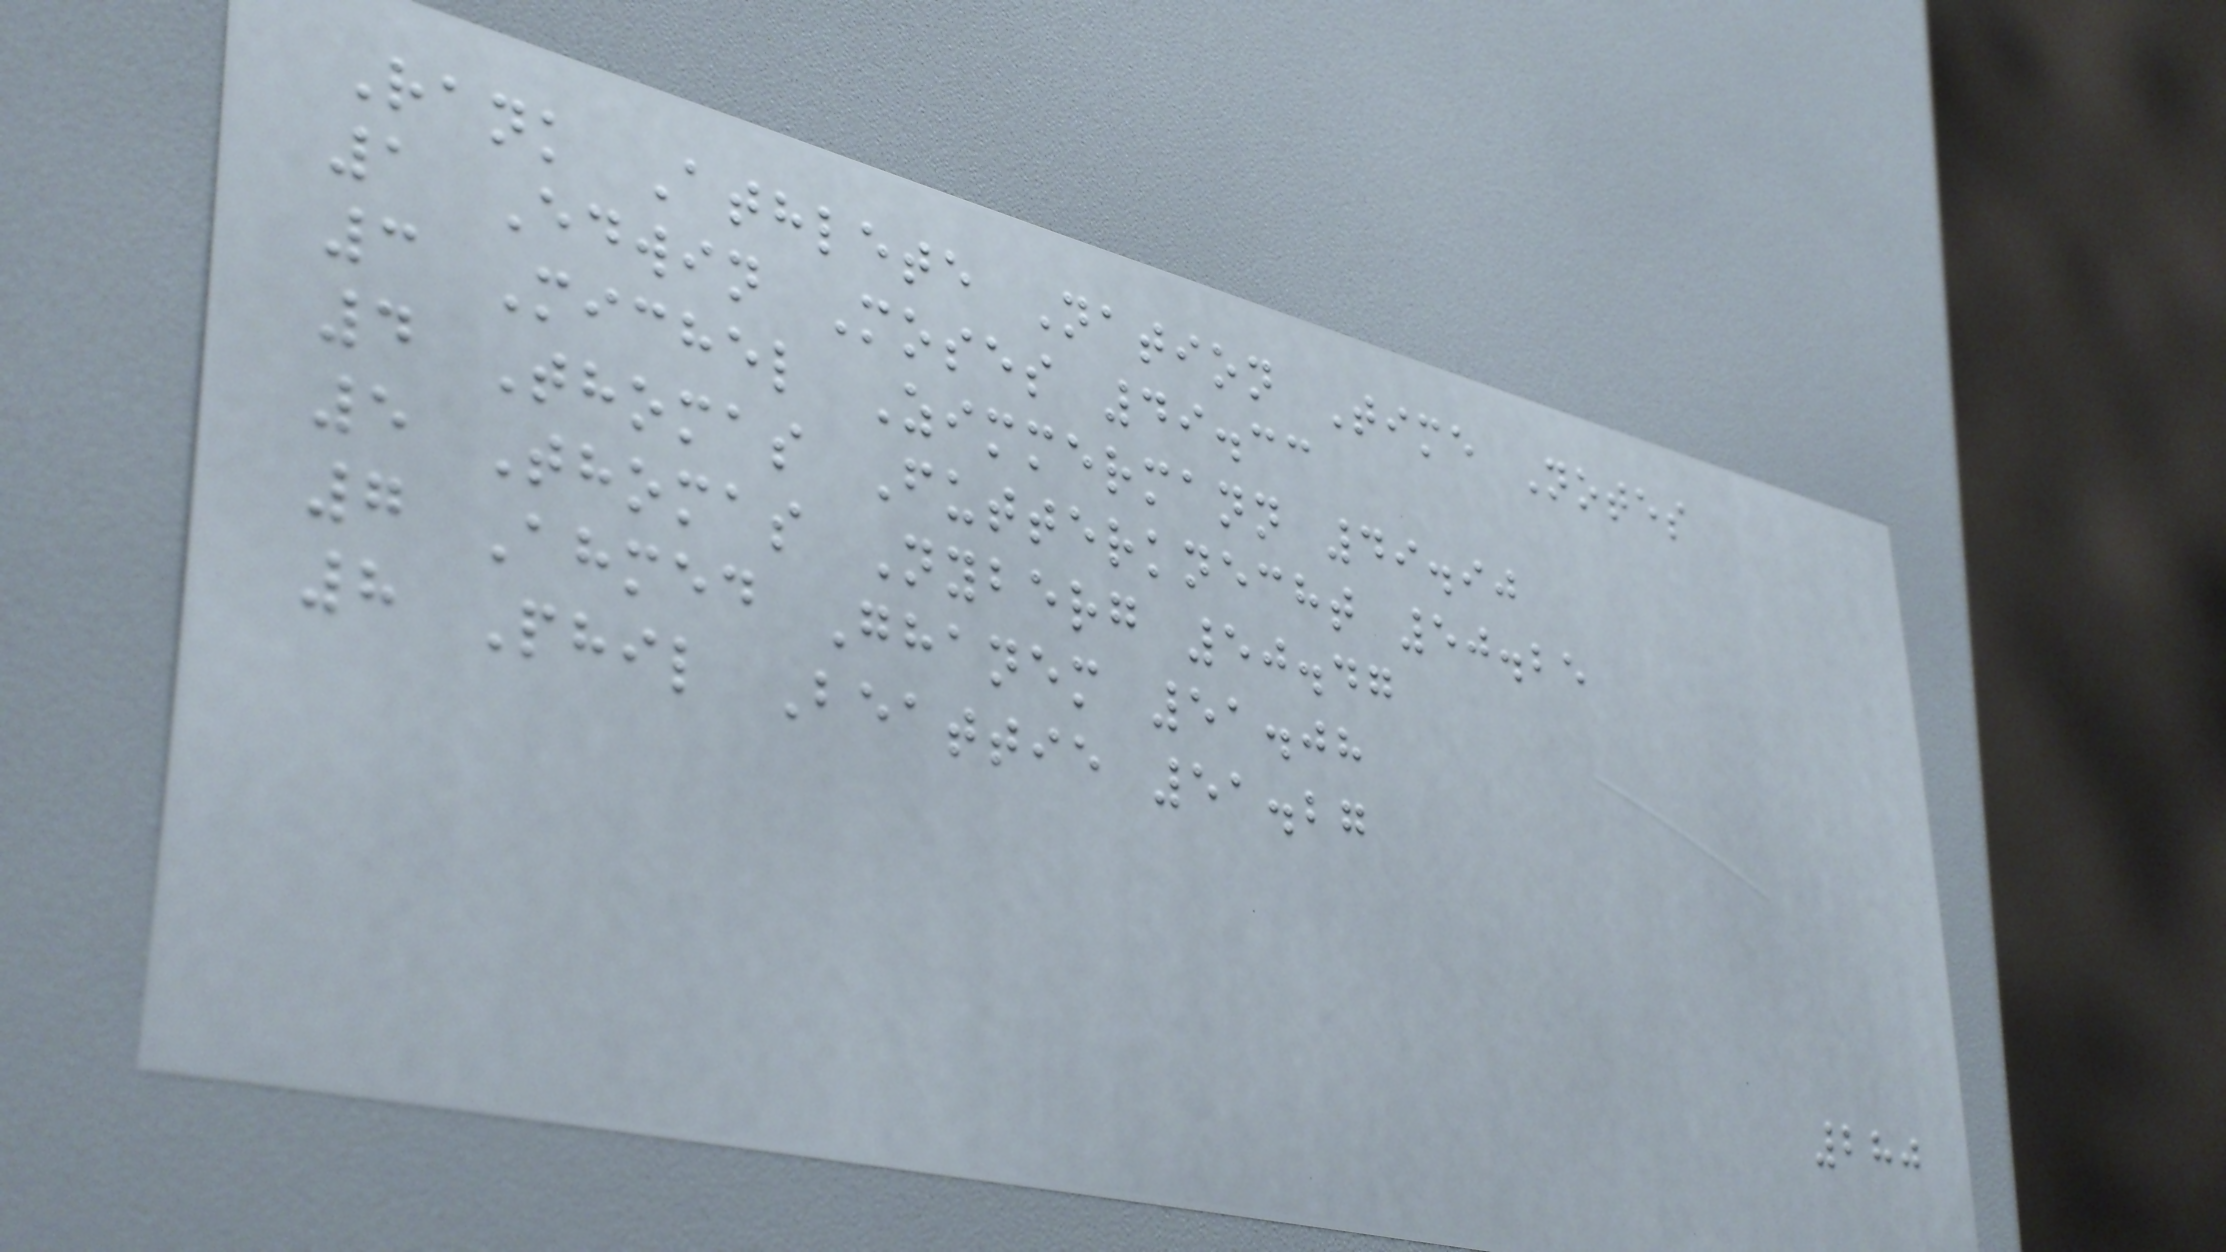Rank Athlete Nation Time Notes
1 Edwin Moses 49.33
3 Michel Zimmermann 49.90
4 Thomas Futterknecht 50.25
5 Thomas Nyberg 50.47
7 Ahmed Ghanem 51.08
8 Phil Beattie 51.27
280
